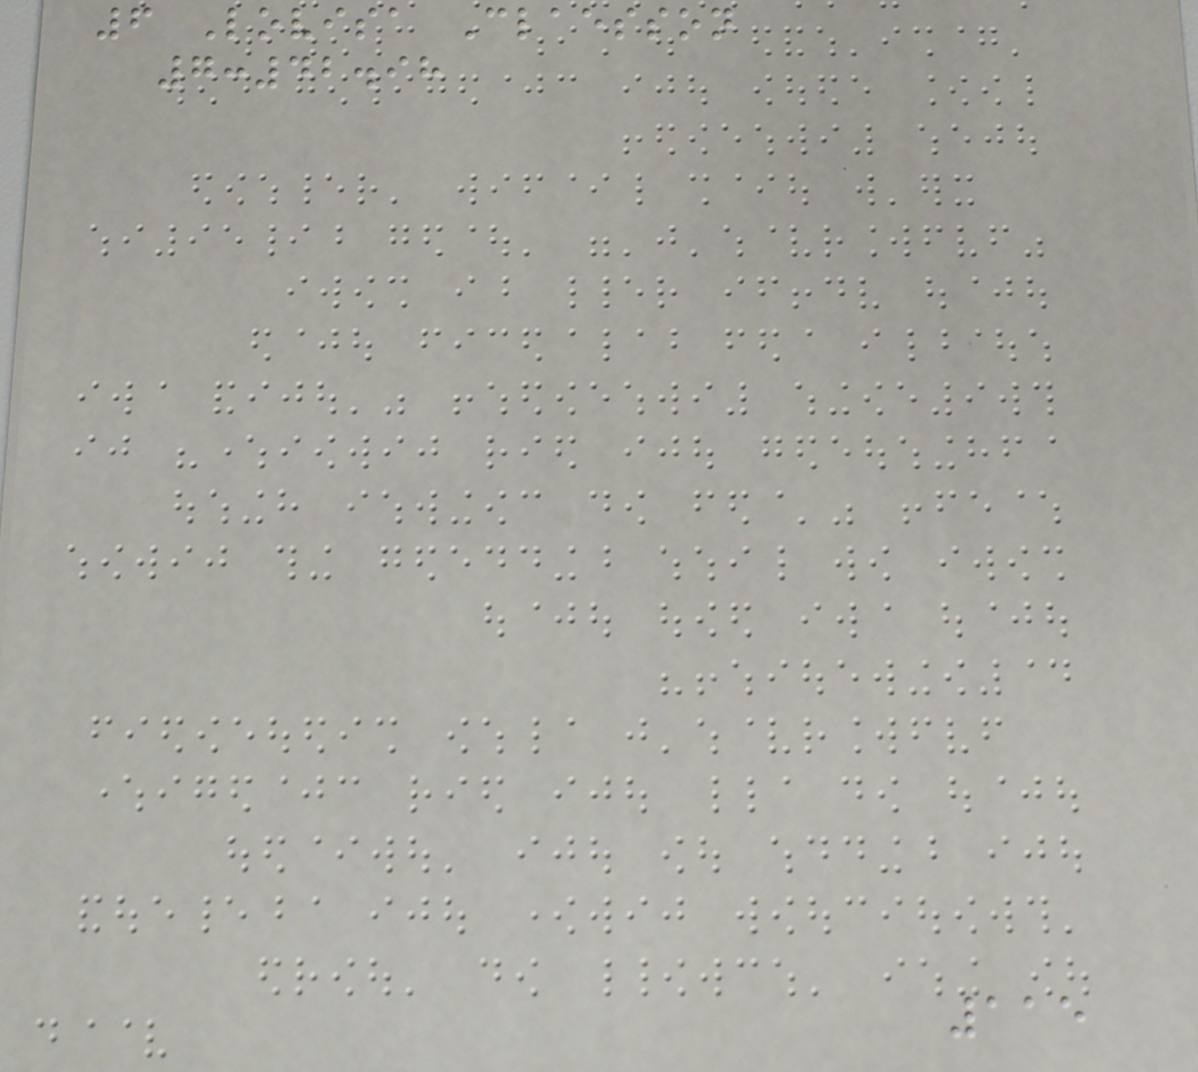6 Lovisa Claesson
7:42.98
115
